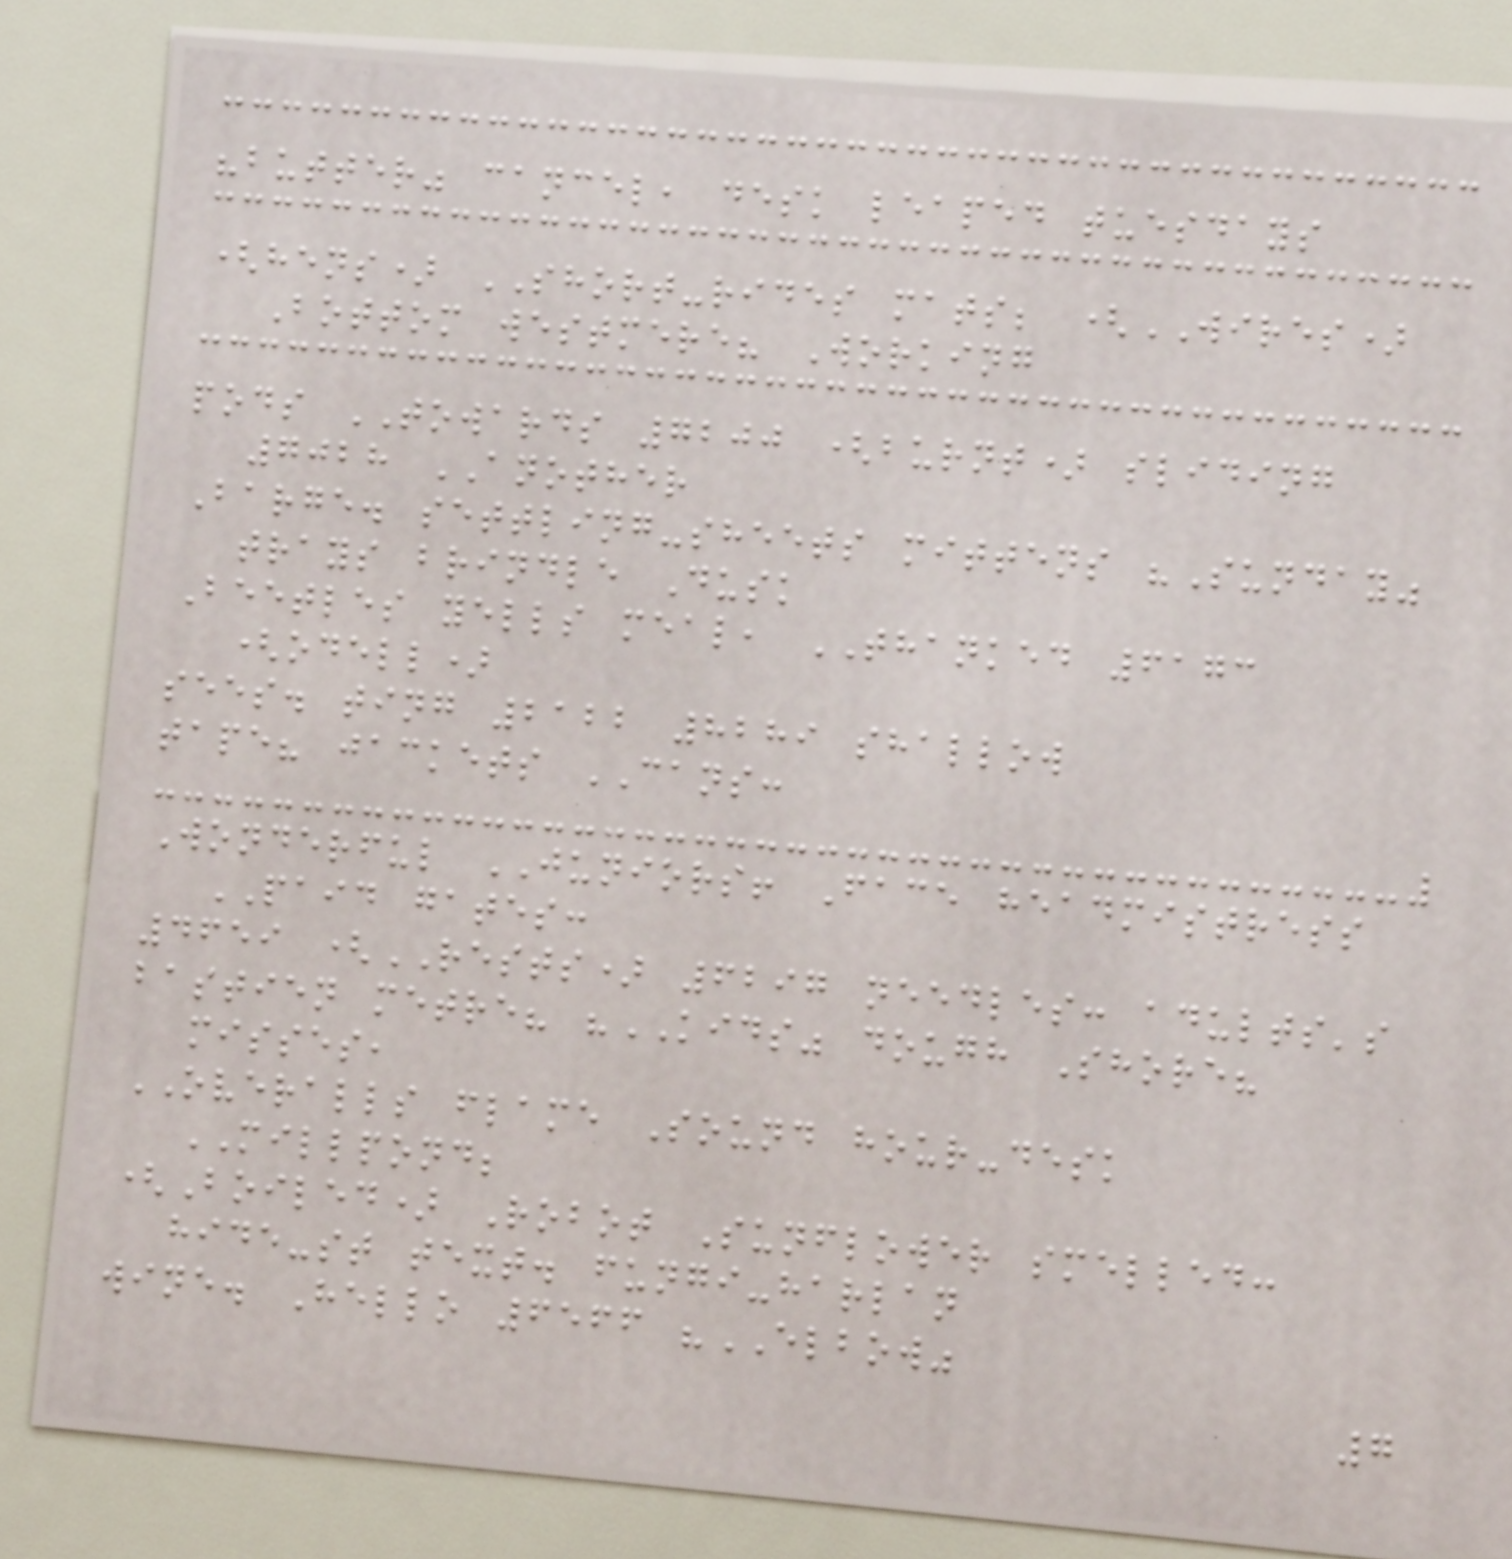"butter" cancel, desk leaped tuesdays
(hens) SHORT-rides mats; (WIRES)
Bottom westmere? Working
pods TOWARDS 7200 (burnt) sliding
7028 ANOTHER
Barge. settling-sheets mittens "Sunday"
trays brindle Dusk
Beetles yells meal, THANKED 6173
(odell)
sees. ting 2122 8289 shallow
tape? jackets CANS:
Wonderful JUNIORS! Face headmistress
PAID gates:
4659 (RESTS) 6297 needles: adults's
bastien metre? "KIDS" dough Shore?
misses,
OVERALLS flame Sound hour-desk
MILLPOND;
(Boiled) Robot Sunflower smelled:
hide-st text. fungi-harlan
wine. Hello 6566 "ELBOW"
7
